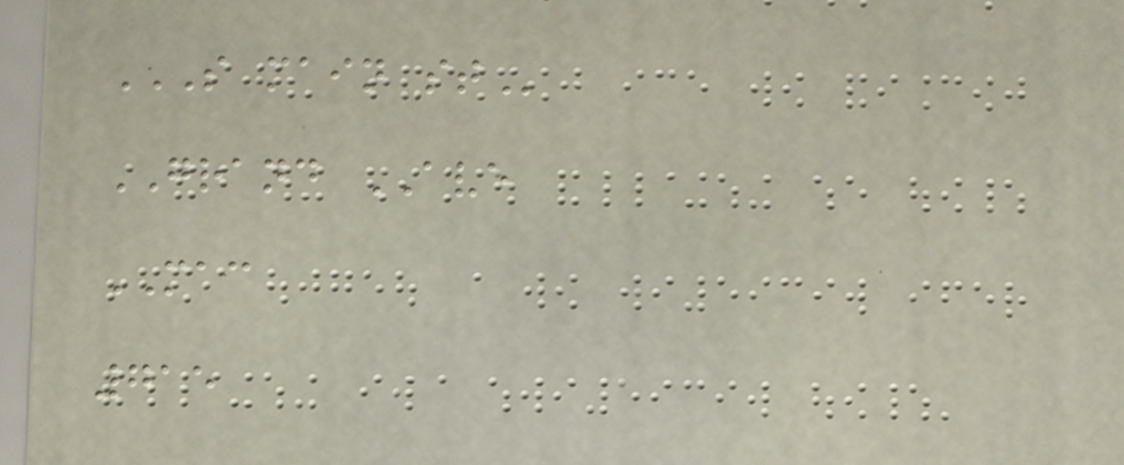S MAIN ST
GRAND AVE
MAC
715
